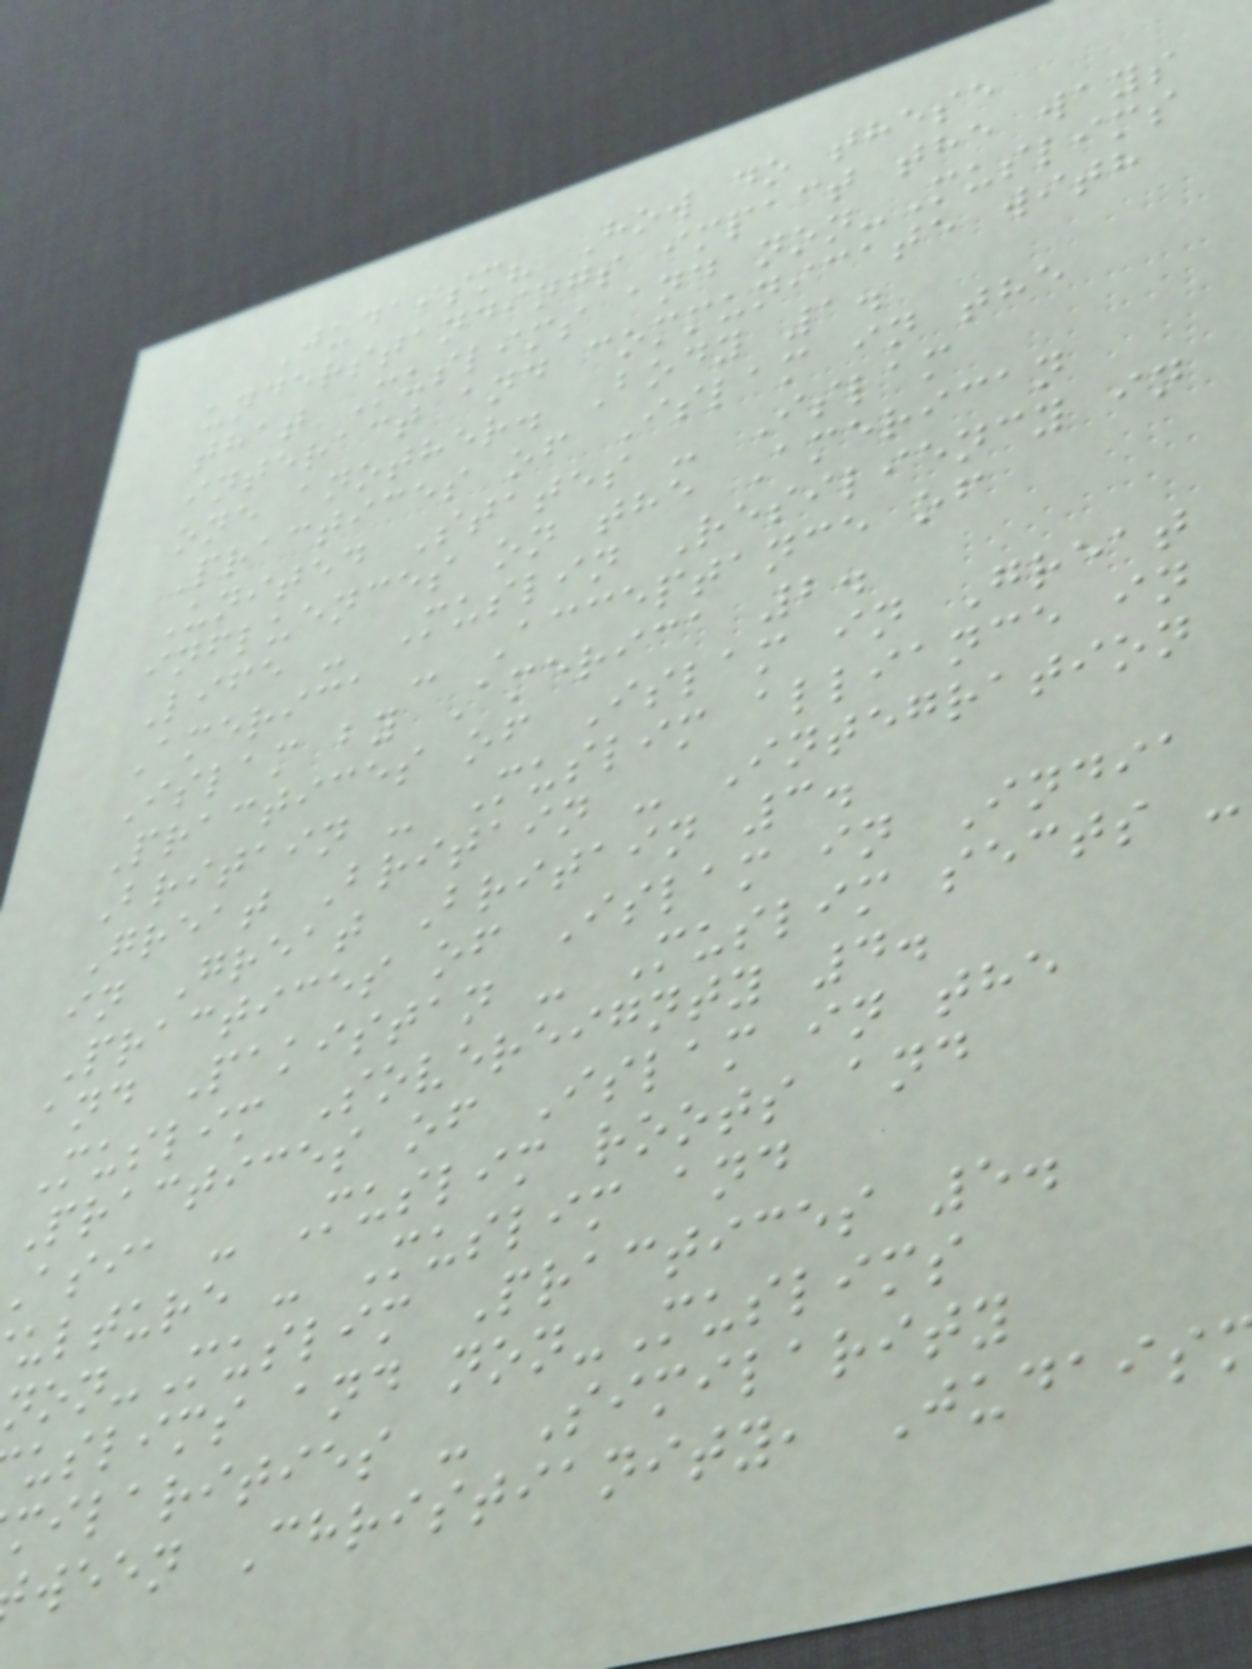Judaism? How do these
understandings impact the ways
that Muslims and non-Muslims
interact and communicate with
one another. Body 1.
Practices of Islam in the
United States - Islam
influences on the American
Life - Muslin Resiliency in
America - Acceptance of
Islam by America 2.
Practices of Islam in Great
Britain - Muslim alliance in
Great Britain - Integration
in Great Britain 3.
Practices of Islam in India
and Pakistan - Muslim sects -
Muslim Sovereignty 4.
Practices of Islam in the
asia - Muslim roots and
ulture - Muslim and
on-Muslim Practices 5.
uslims and non-Muslims
milarities - Similarity
ween Christianity, Judais
